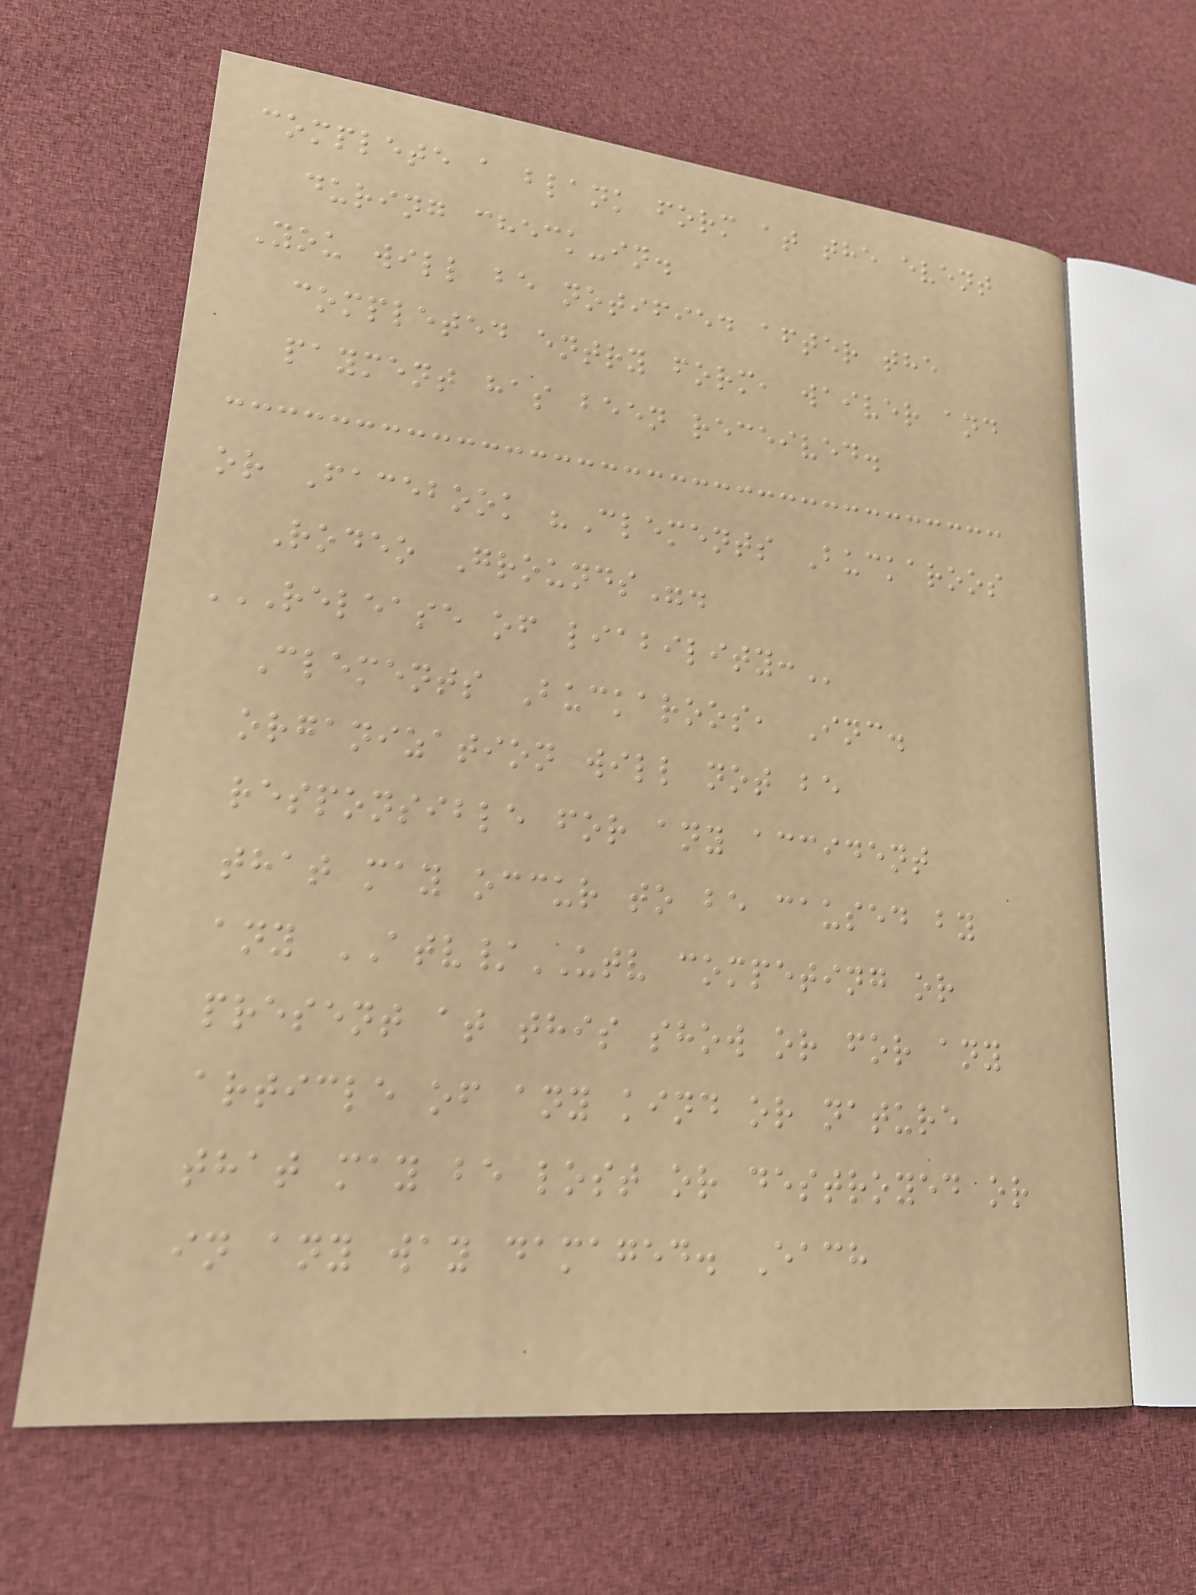complete a blank form at the event
during check-in.
You will be notified after the
completed entry form, waiver and
payment has been received.
or Facebook "Clements Buckaroos
Rodeo Grounds".
RELEASE OF LIABILITY:
Clements Buckaroos, Inc.
organization will not be
responsible for any accident
that may occur to be caused by
any ATV/UTV competing or
present at this show or for any
article of any kind or nature
that may be lost or destroyed or
in any way damaged. Each
